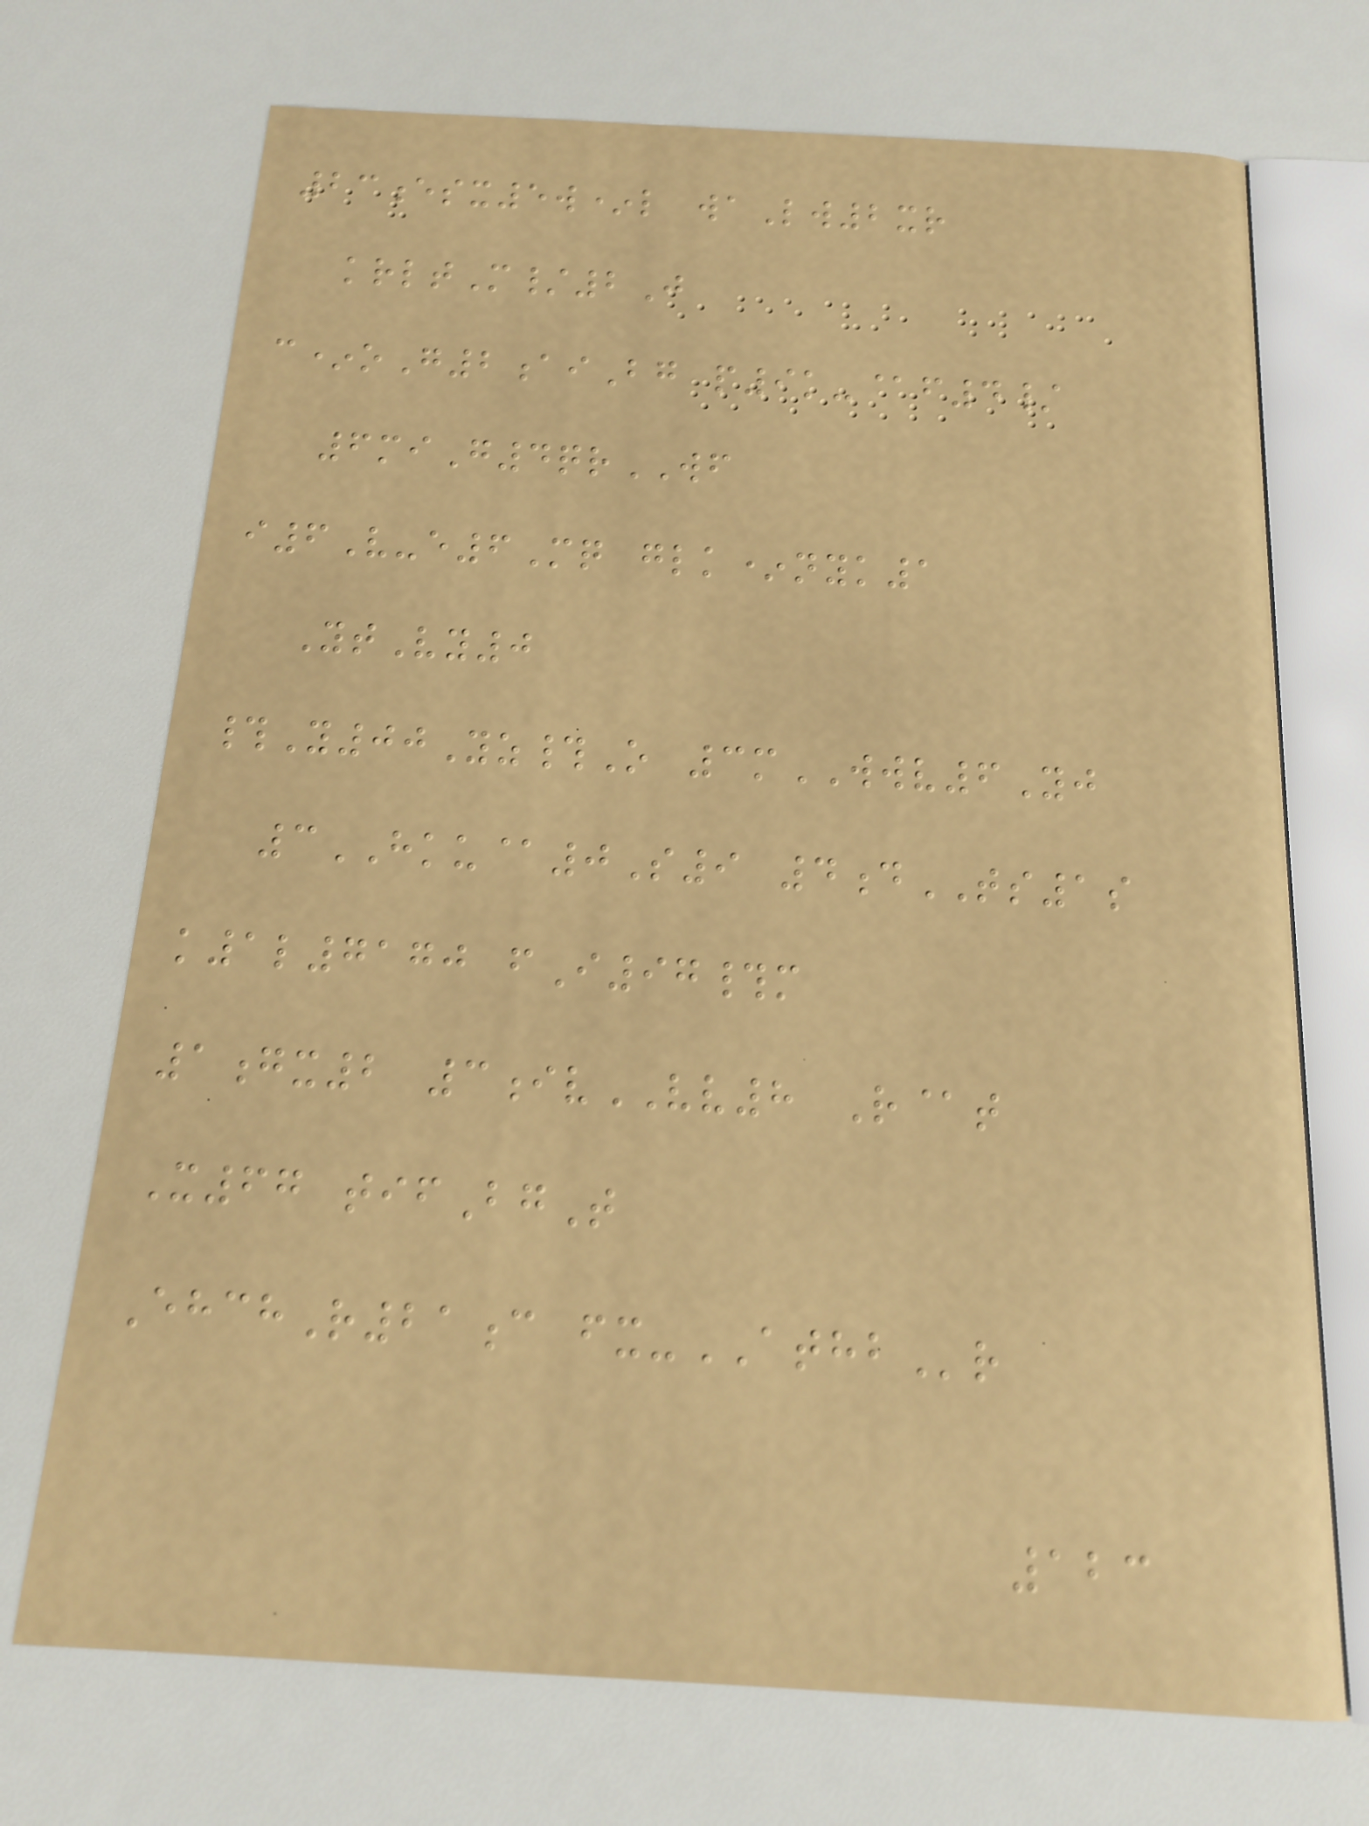23esx5w*l waLw2xr
krltM/2J
c*oG2aiBg p9k-@f4/
6miG4qrWF
i6V-e6Mq glk*nyk1
YtVy0
#Y00Yz#O 3mWWV6Yj
3HKU@0S9 4dTS1s
k1l7170 fI97#m
1gx2 3ivVV8 R@t
X67 tifBgT
EhchR21c fx-ATHBr
123
